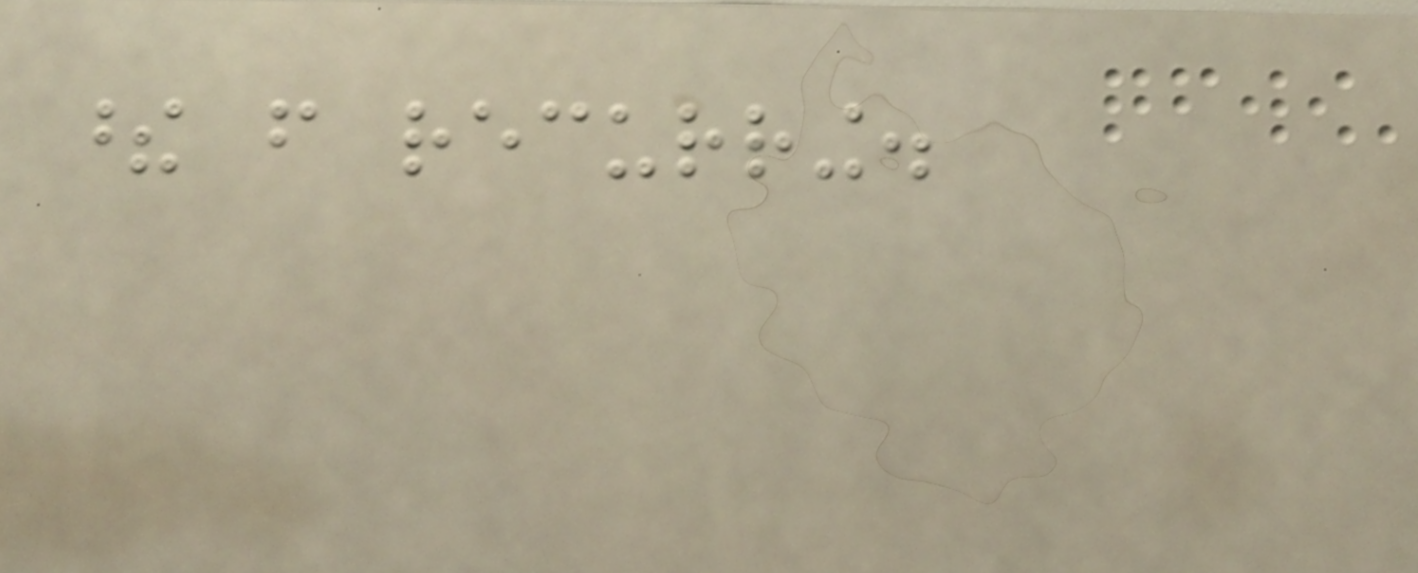these from recurring.
